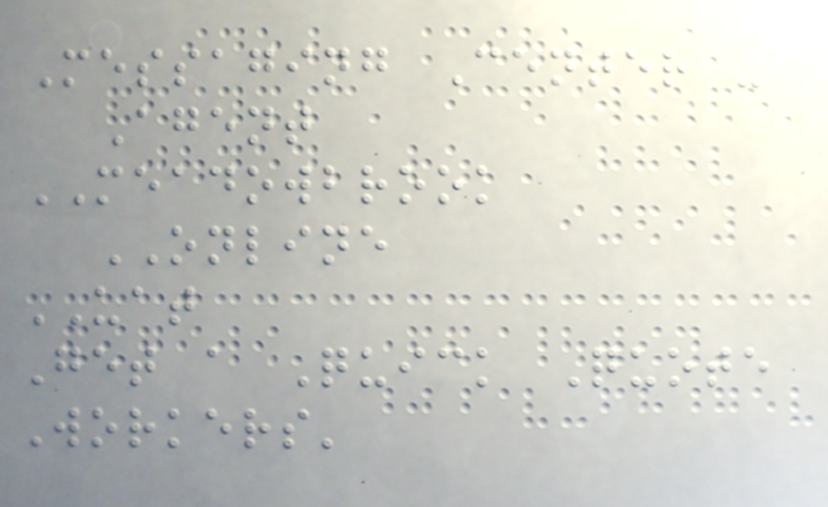Messaging Center -
Agent
MEADOWBROOK
ONLINE
UAT
Get a Quick Quote
Workers'
